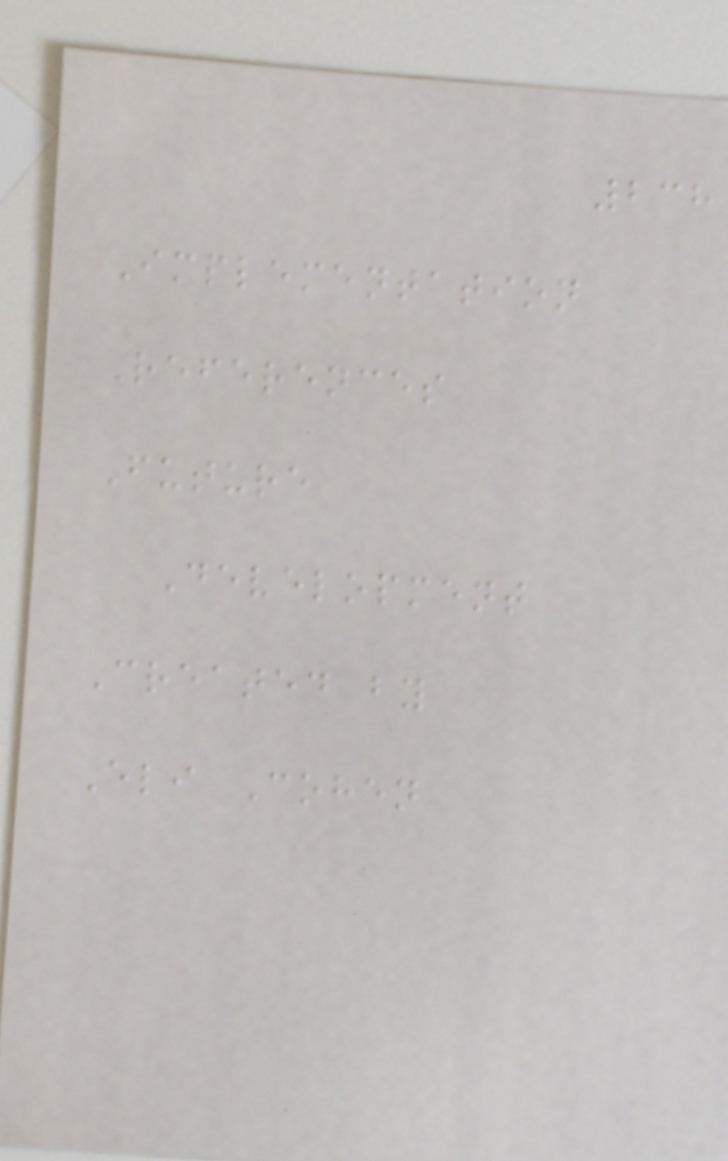238
Implementation
References
Future
Development
Created by
Eli Cohen
